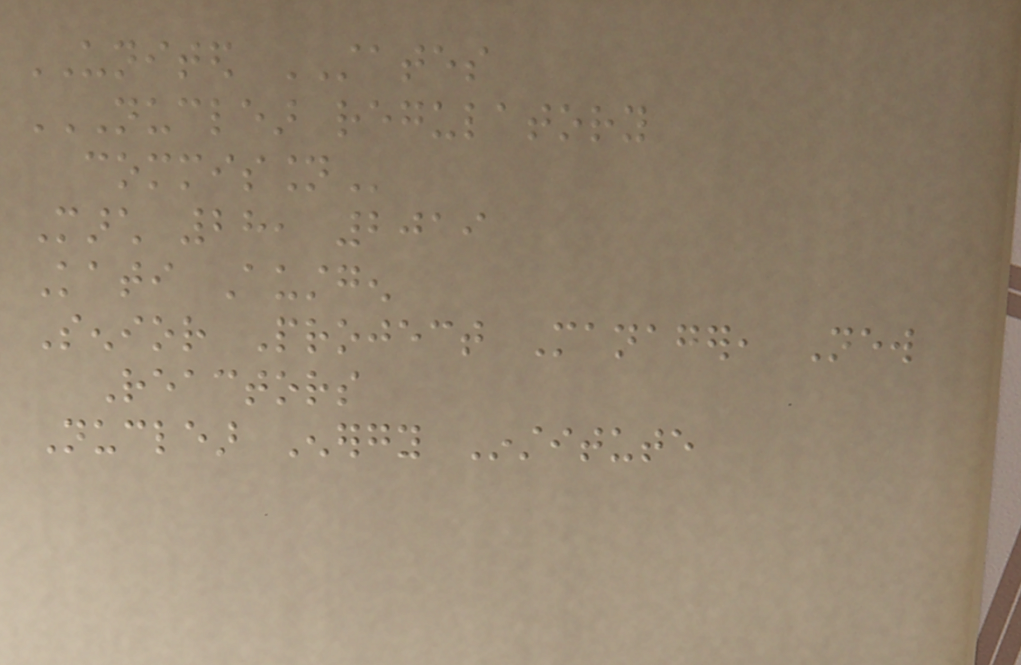UNITED STATES
NUCLEAR REGULATORY
COMMISSION
March 28, 2019
Kati Austgen
Senior Project Manager, New
Reactors
Nuclear Energy Institute
